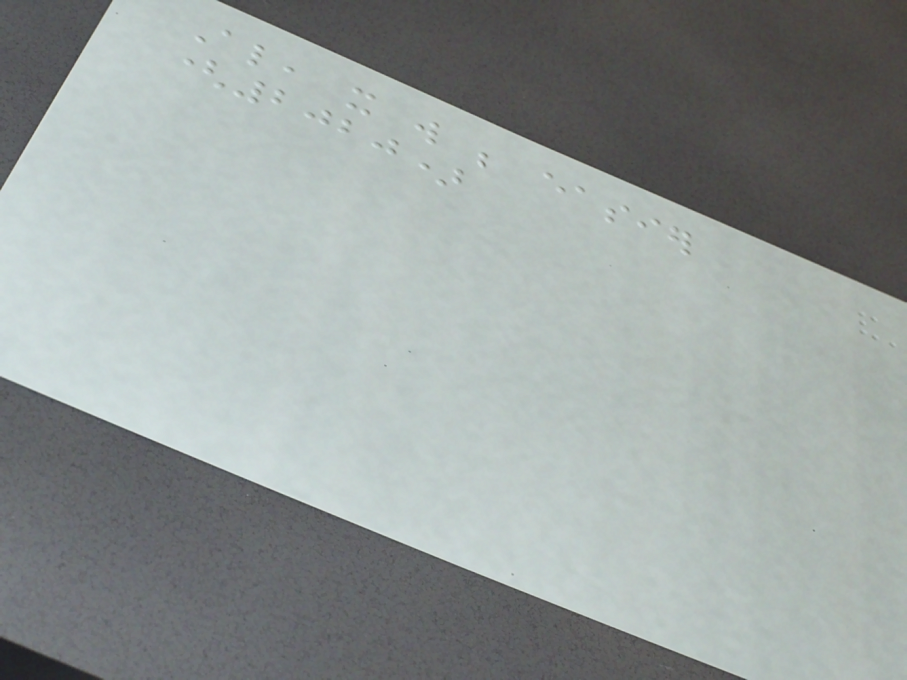Also, it will be easier
(2020)
